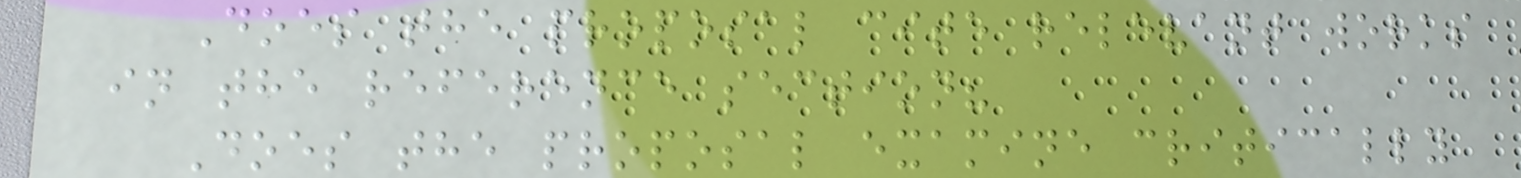Does the proposal cite relevant works
in the reference section?
Does the proposal examine critically
